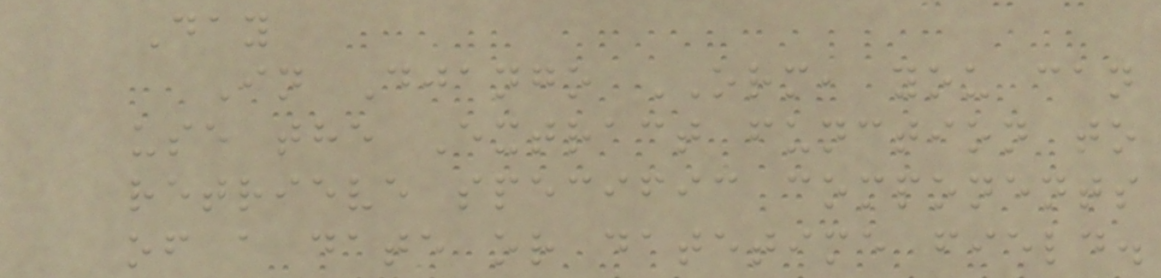Day
In Django ORM, you can
use the Extract function to
retrieve specific components
of a date or datetime field.
